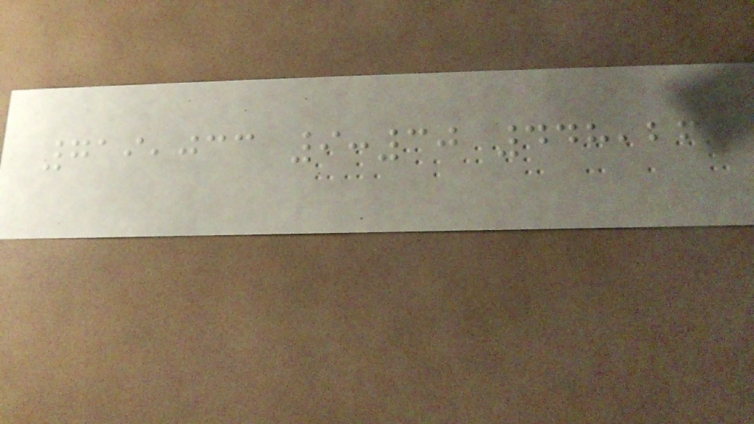719,033 9:30 448,260
